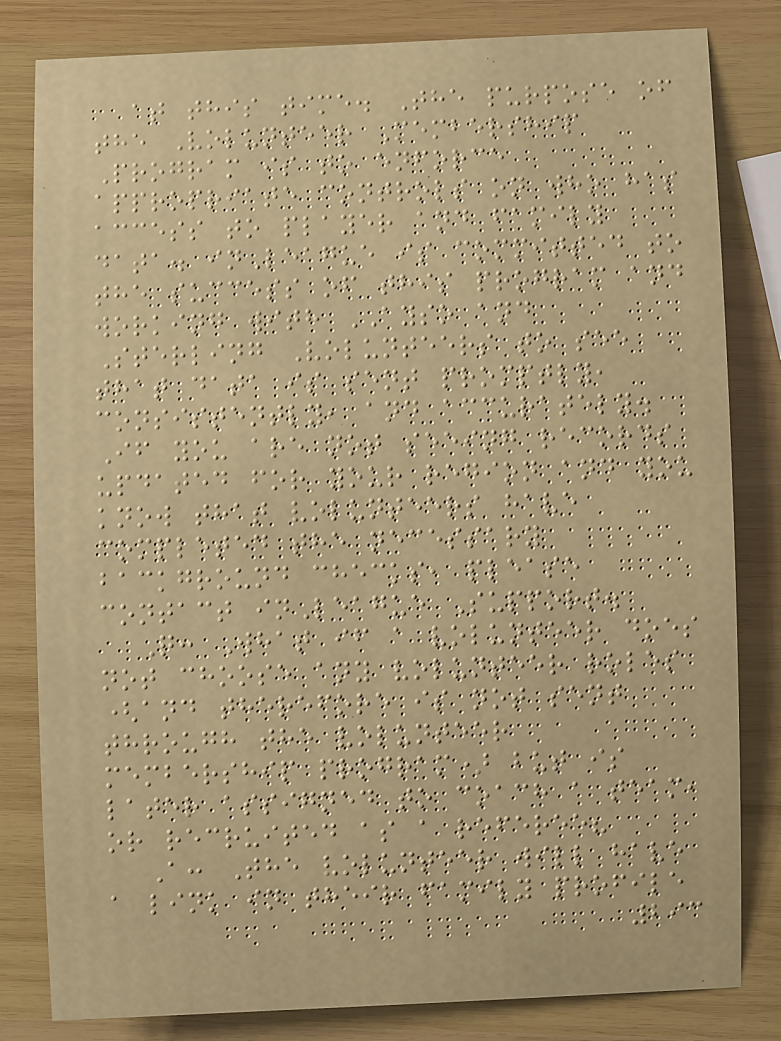at this time. The purpose of
the Volunteer Membership
Program is to enforce
appropriate controls on who has
access to player and family
data. inLeague is committed to
the success of this program and
working with AYSO and
Sterling Volunteers to see
that data is sent promptly,
consistently, and accurately.
If you are not seeing records
updated for your region and you
know that volunteers have
completed the necessary
background checks, please
contact inLeague Support.
Q: What if a volunteer does
not choose any volunteer roles
(and therefore is not sent
through the volunteer
membership program) but is
later assigned to coach a team,
or recruited as a referee?
A: The volunteer will have
a link in their family profile
293
